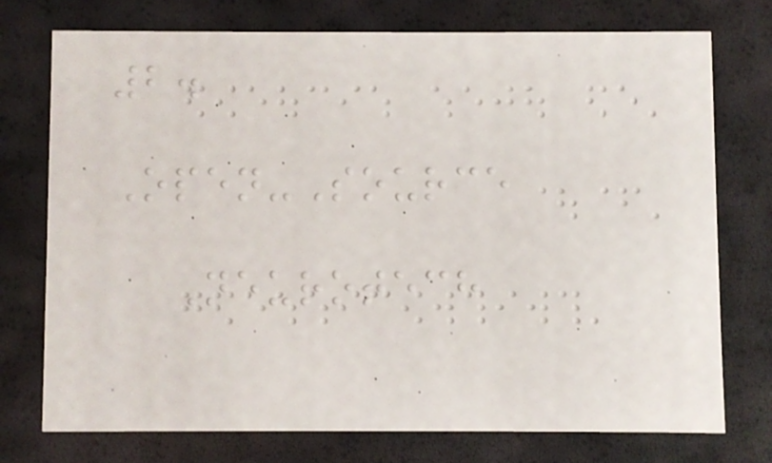2.
Open-Source
Neurotech
